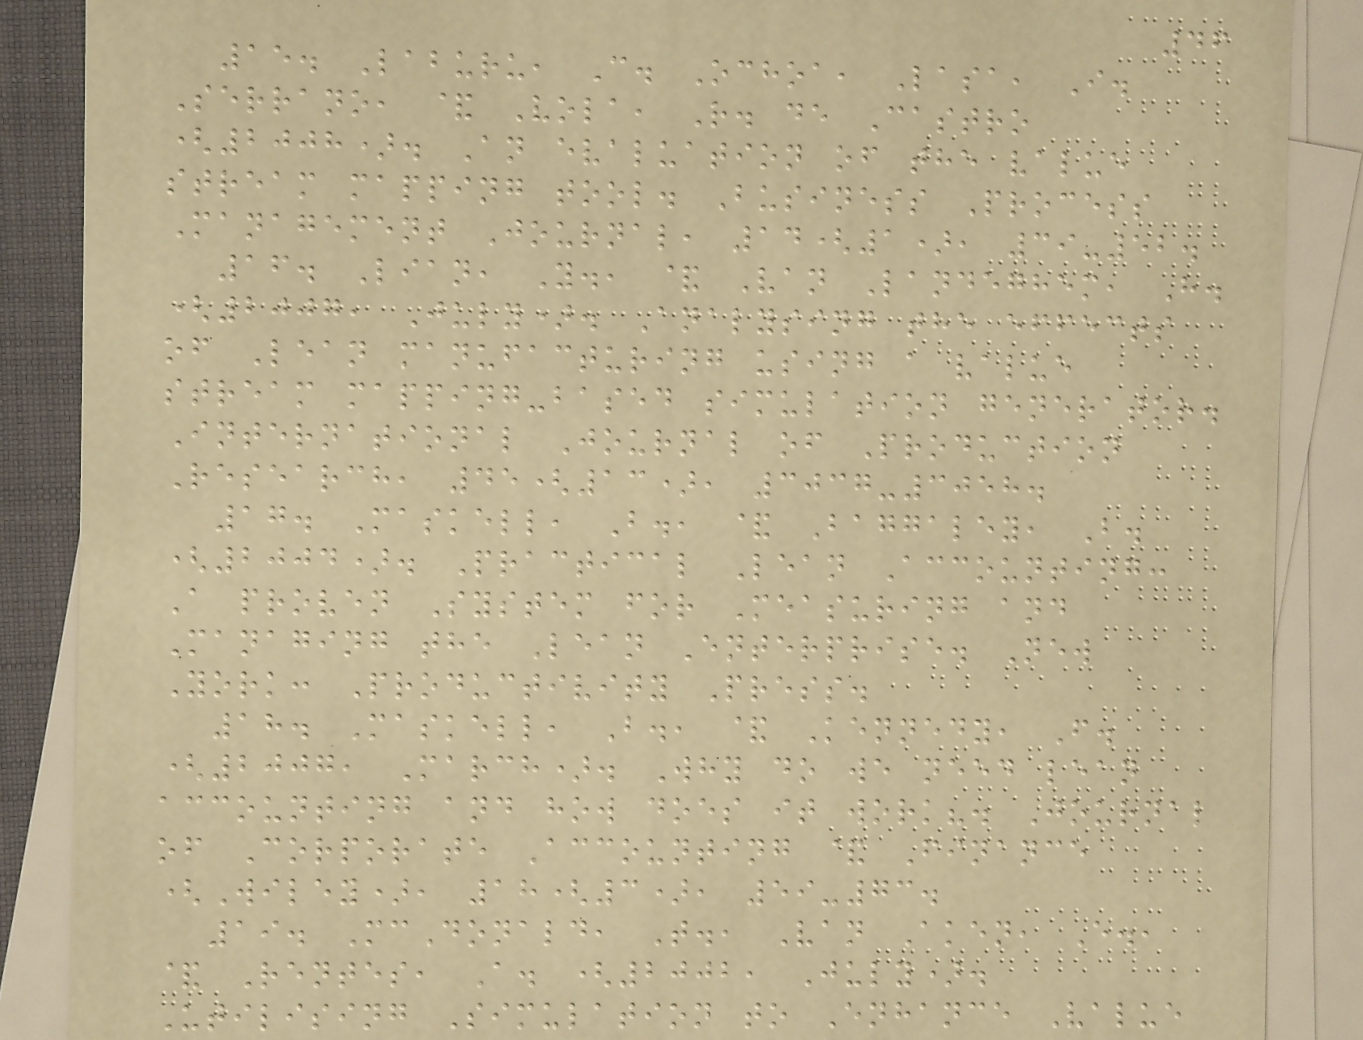46
15. Laburu, C. Ochoa, Lasa, I.
Serrano, & Vola, R. de Castro
(2008). An evaluation of the value
stream mapping tool. Business Process
Management Journal, 14(1), 39-52.
16. Lian, Y., & Van Landeghem, H.
(2007, July). Analysing the effects
of Lean manufacturing using a value
stream mapping-based simulation generator.
International Journal of Production
Research, 45(13), 3037-3058.
17. Maskell, B., & Baggaley, B.
(2004). Practical Lean Accounting:
A proven System for Measuring and
Managing the Lean Enterprise. New
York: Productivity Press.
18. Maskell, B., & Kennedy, F.
(2007, March). Why do we need lean
accounting and how does it work?. Journal
of Corporate Accounting & Finance
(Wiley), 18(3), 59-73.
19. McDonald, T., Van Aken, E.,
& Rentes, A. (2002, July).
Utilising Simulation to Enhance Value
